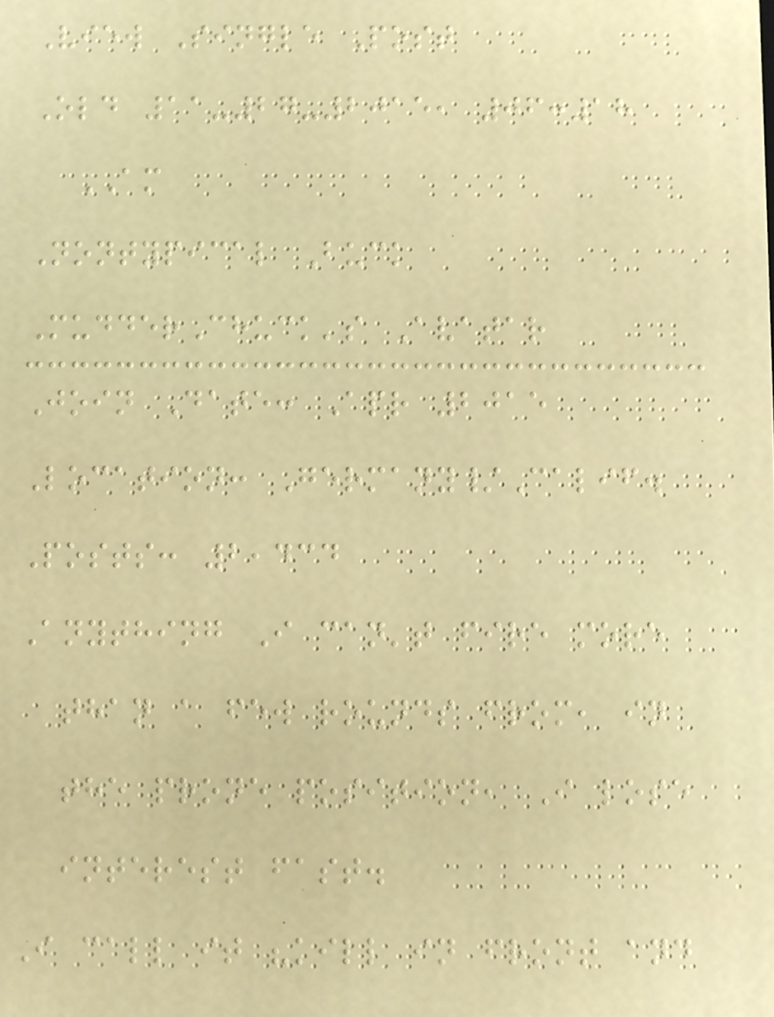View Single Post
Old 11-27-2015, 06:18
AM
Nontypical Buck
MudderChuck's Avatar
Join Date: Apr 2015
Location: Germany/Calif.
Posts: 2,434
Anything I can't fire more
than a few rounds from, in
the prone position, I lose
interest fast.
I call it "kill in front and
